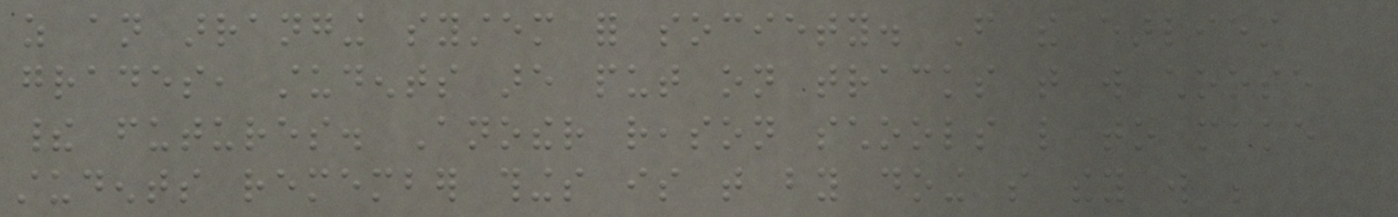as an arranging system for society. From the earliest
grades, students are put on tracks that will choose
their futures. Another reason schools like to make
students remember things is that by doing so they will be
